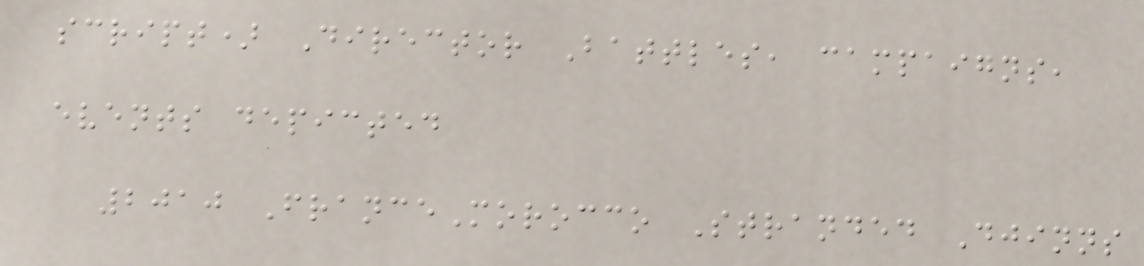script) Director Battles, campaigns,
events depicted
2010 FranceMorocco Stranded Djinns
